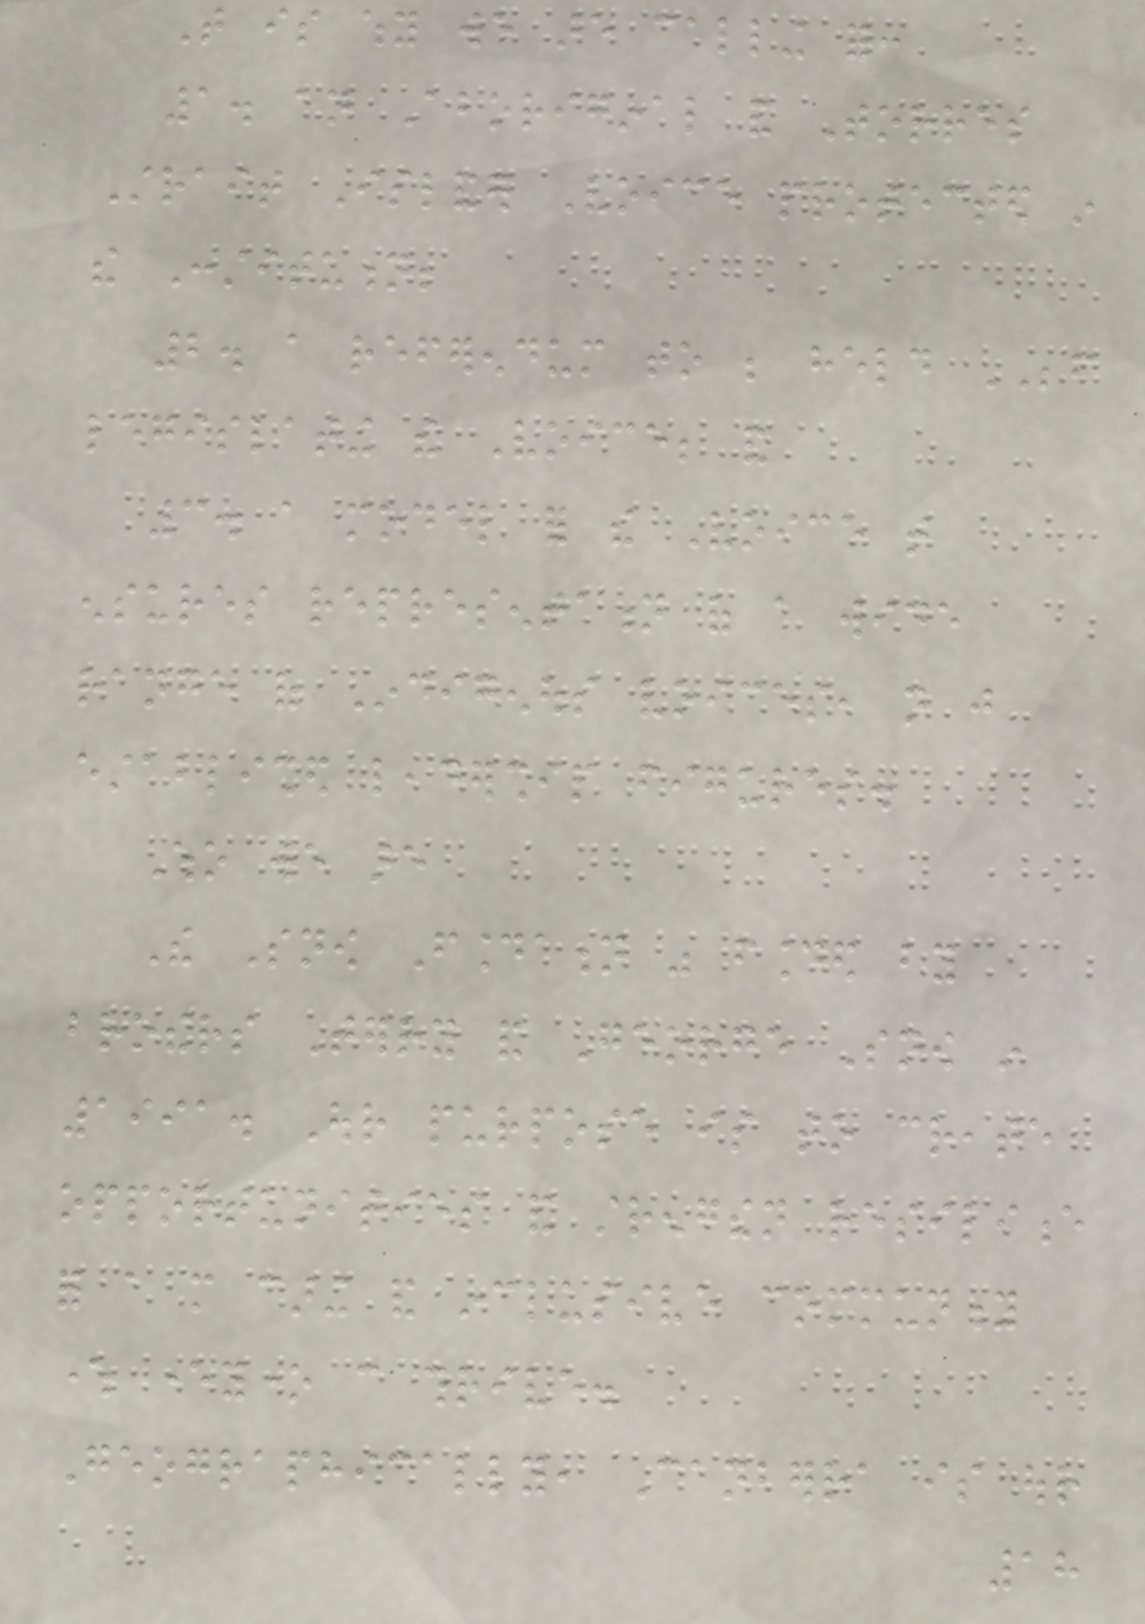That is why we are calling for:
1. an Aboriginal and Torres
Strait Islander Voice protected in
the Constitution;
2. a referendum to be held BEFORE
legislating the Voice; and
3. a model for the Voice that
ensures representation of a wide
range of Indigenous voices, not just
established leadership figures.
Who we are
The Snow Foundation was founded by
brothers Terry and George Snow in
1991. Our purpose is to create
opportunities and strengthen resilience
for a more caring and inclusive community
where everyone can thrive.
Geographically, Canberra is our
18
